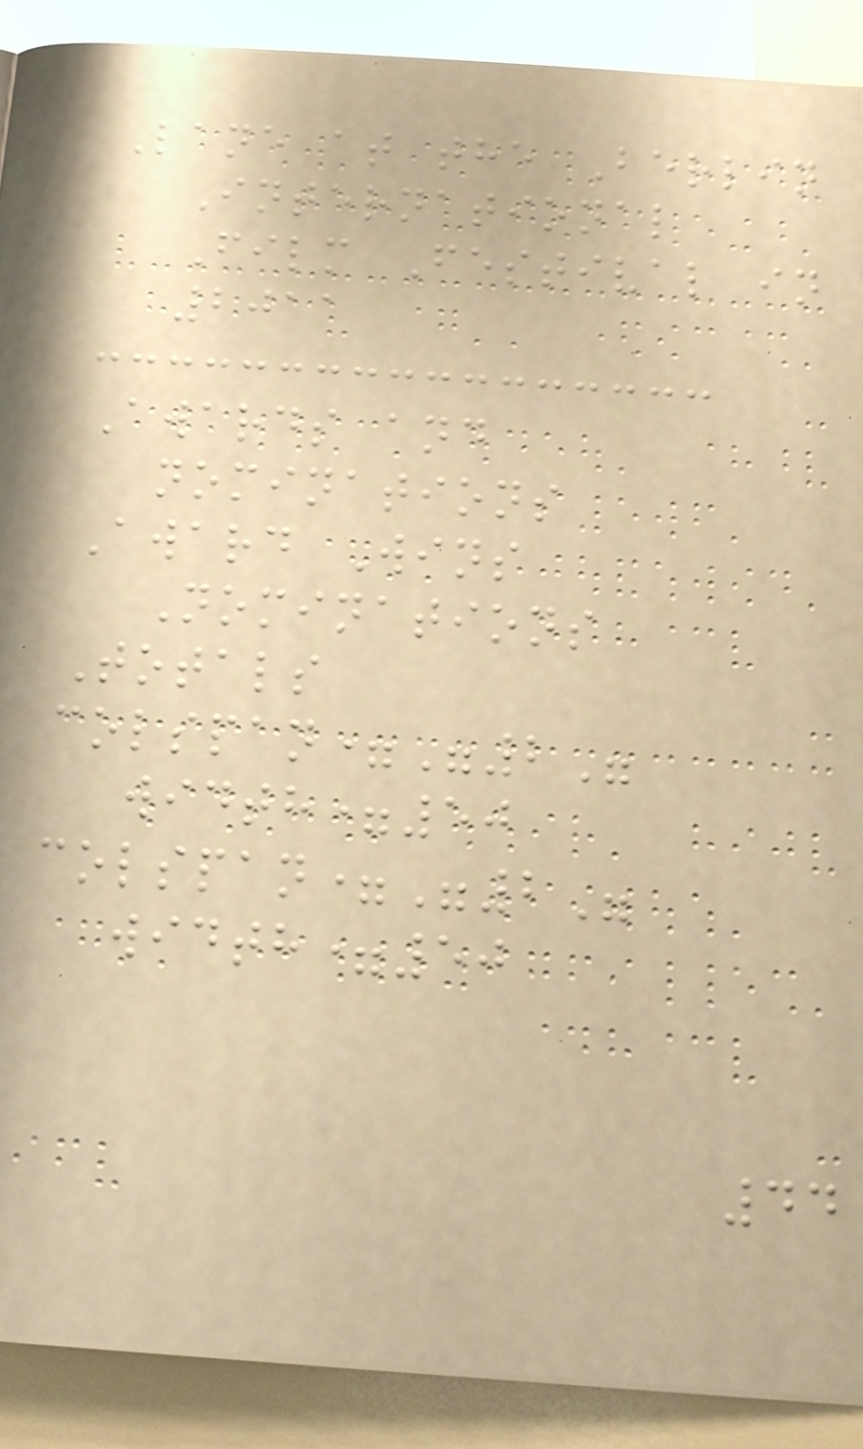Lane at the Berlin
International
Film Festival in
2011
Awards and
nominations
Award Wins
Nominations
Totals
colspan="2"
width=50
colspan="2"
width=50
44
